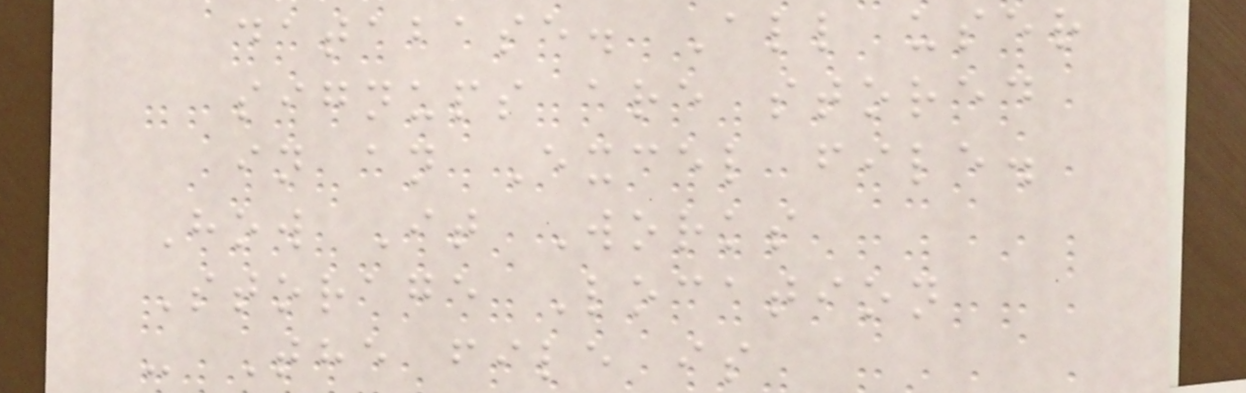database. All user
signups are stored
in an Excel file.
How It Works
Storage Location
- The file is
